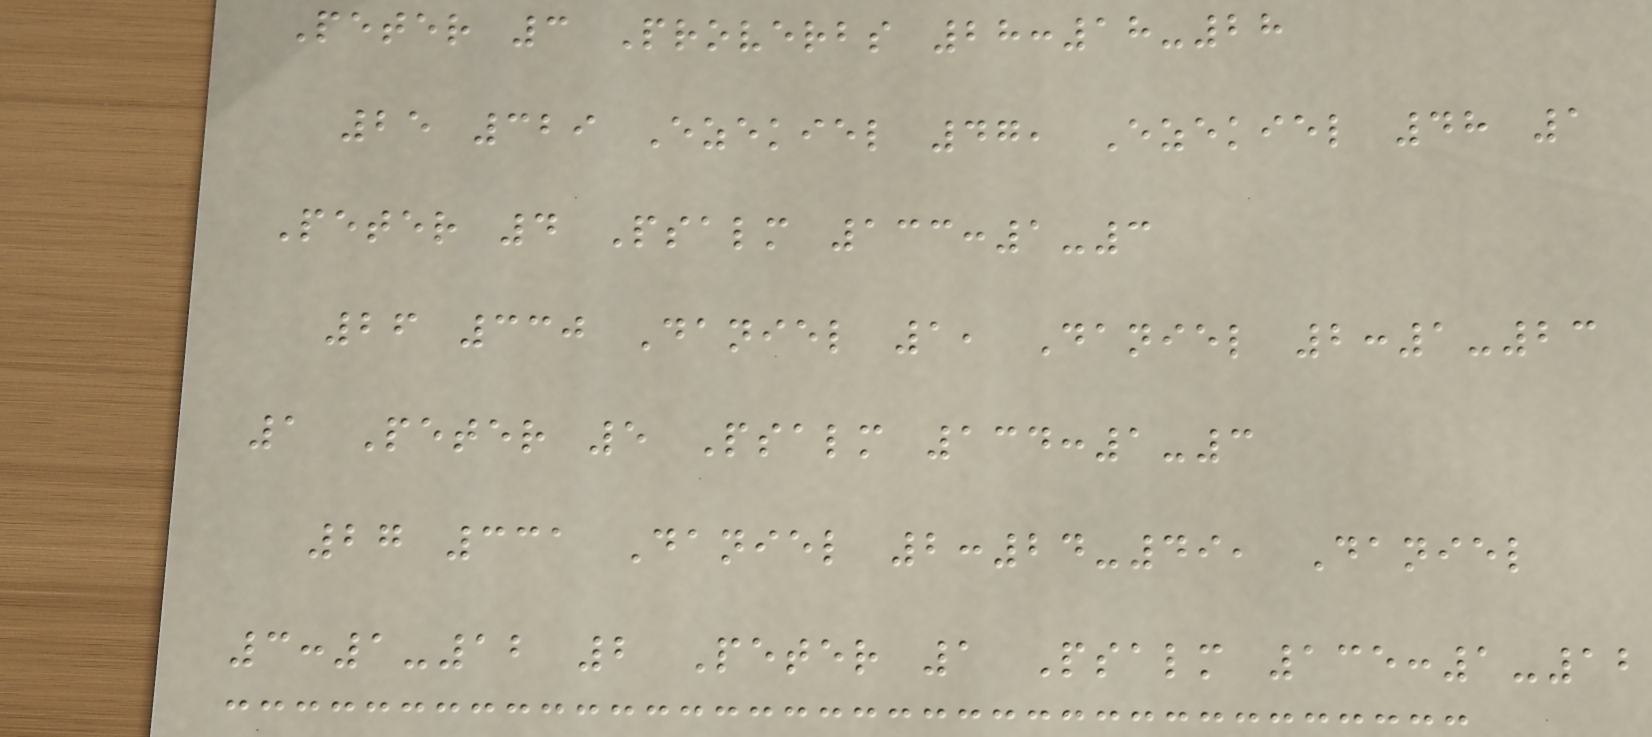Peter 3 Proverbs 28:18-28
25 329 Ezekiel 47, Ezekiel 48 1
Peter 4 Psalm 133:1-3
26 330 Daniel 1, Daniel 2:1-23
1 Peter 5 Psalm 134:1-3
27 331 Daniel 2:24-49, Daniel
3:1-12 2 Peter 1 Psalm 135:1-12
